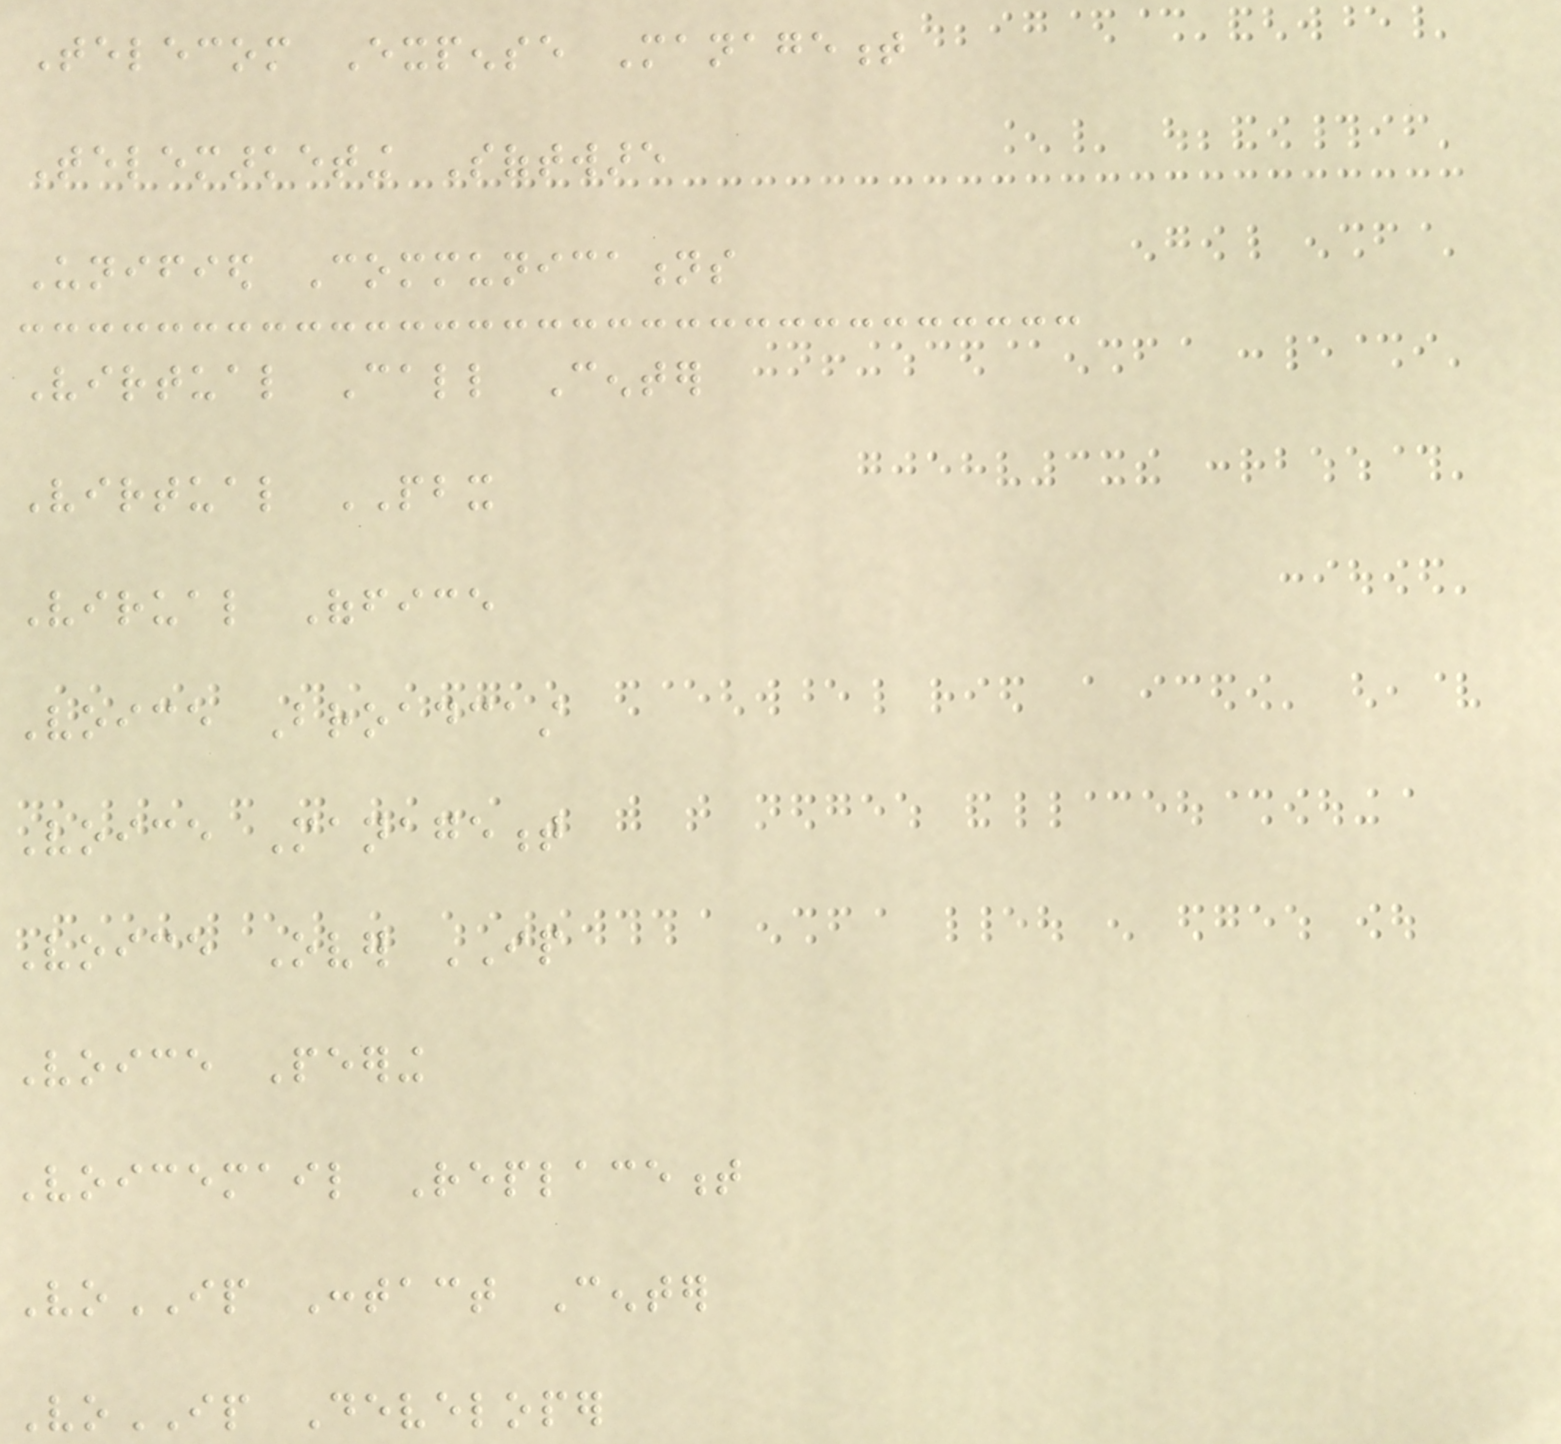Telecom Expense Management
Telemarketing Software
Unified Communications
Virtual Call Center
Virtual PBX
Virual Office
Voice Broadcast
Voice Management
Voice Over IP
Voice Peering
Voicemail Replacement
VoIP Contact Center
VoIP Developer
